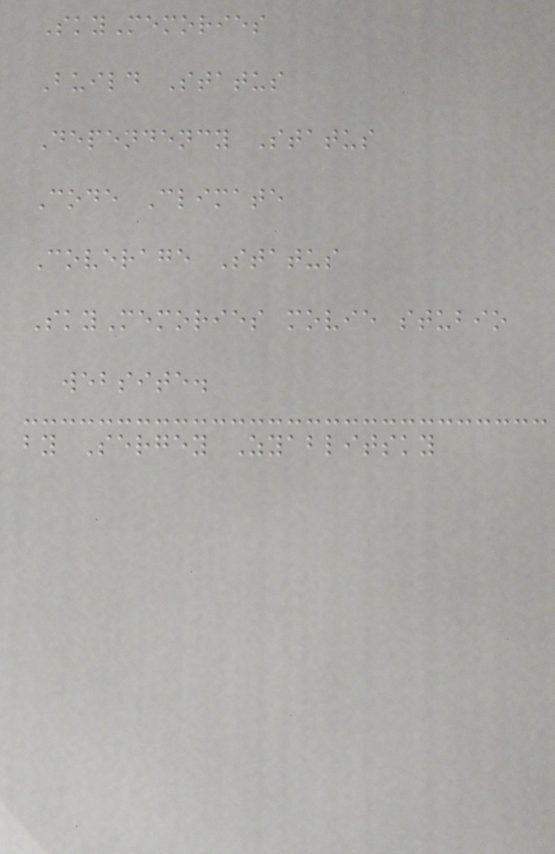SkyMemories
Build Status
Dependency Status
Code Climate
Coverage Status
SkyMemories movie stubio
website.
by Sergey Zyablitsky
